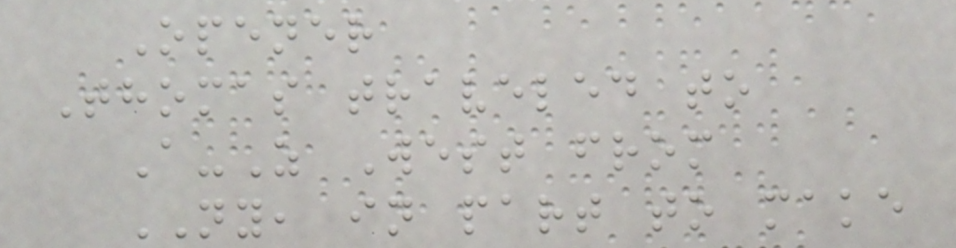Opener
Thomas traveled to
A-Z West from
NY, in part to make
